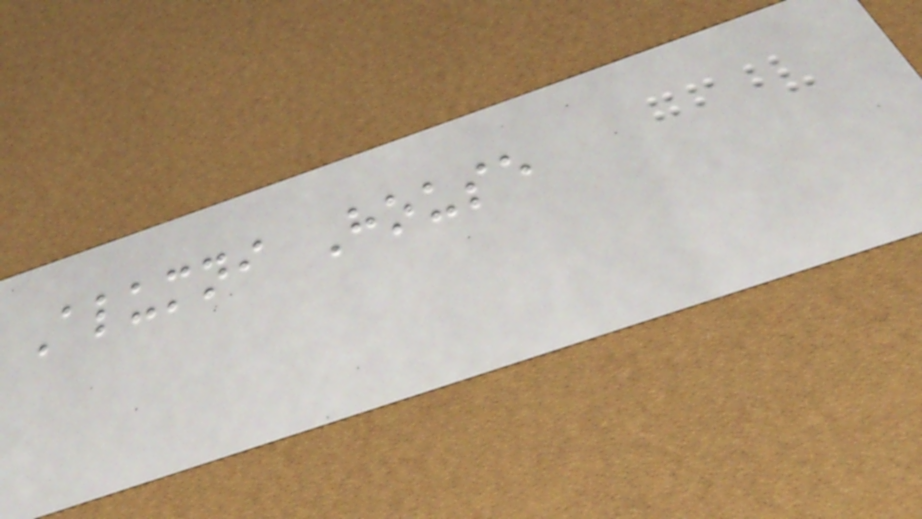Alumni House
